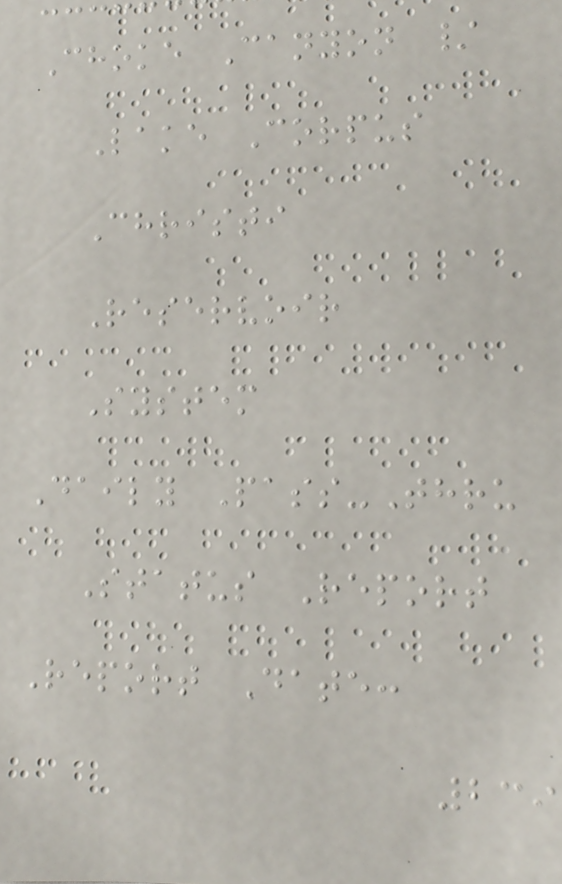Choke Canyon /
Lake Corpus
Christi
Reservoir
System
Daily Pass-Thru
Status Report
Report Date:
239
